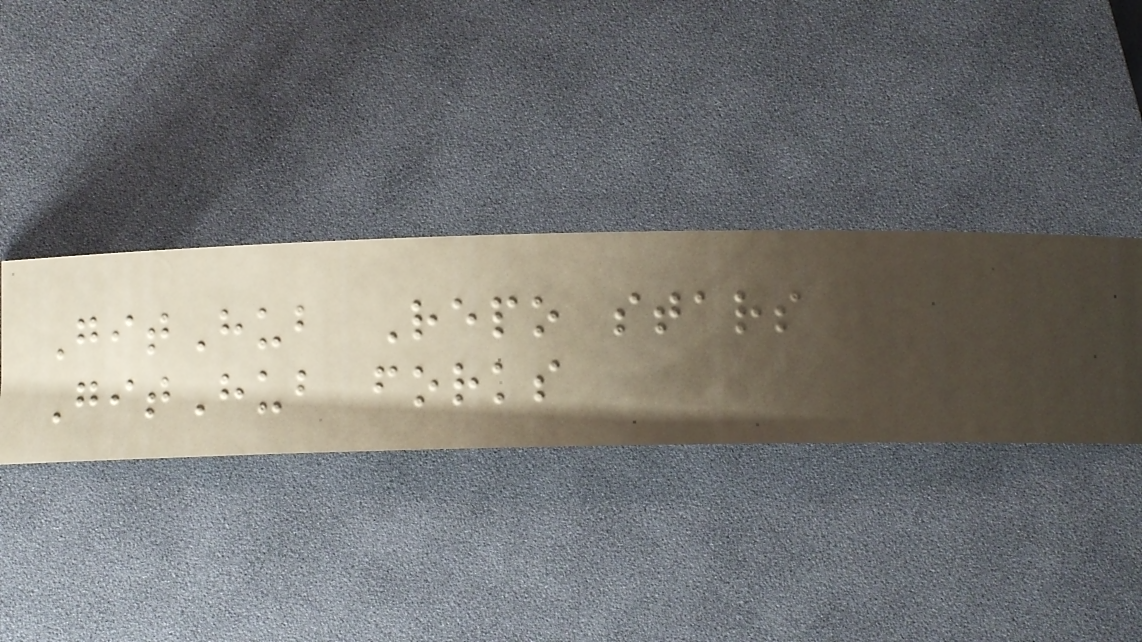GitHub Repo stars
GitHub forks
